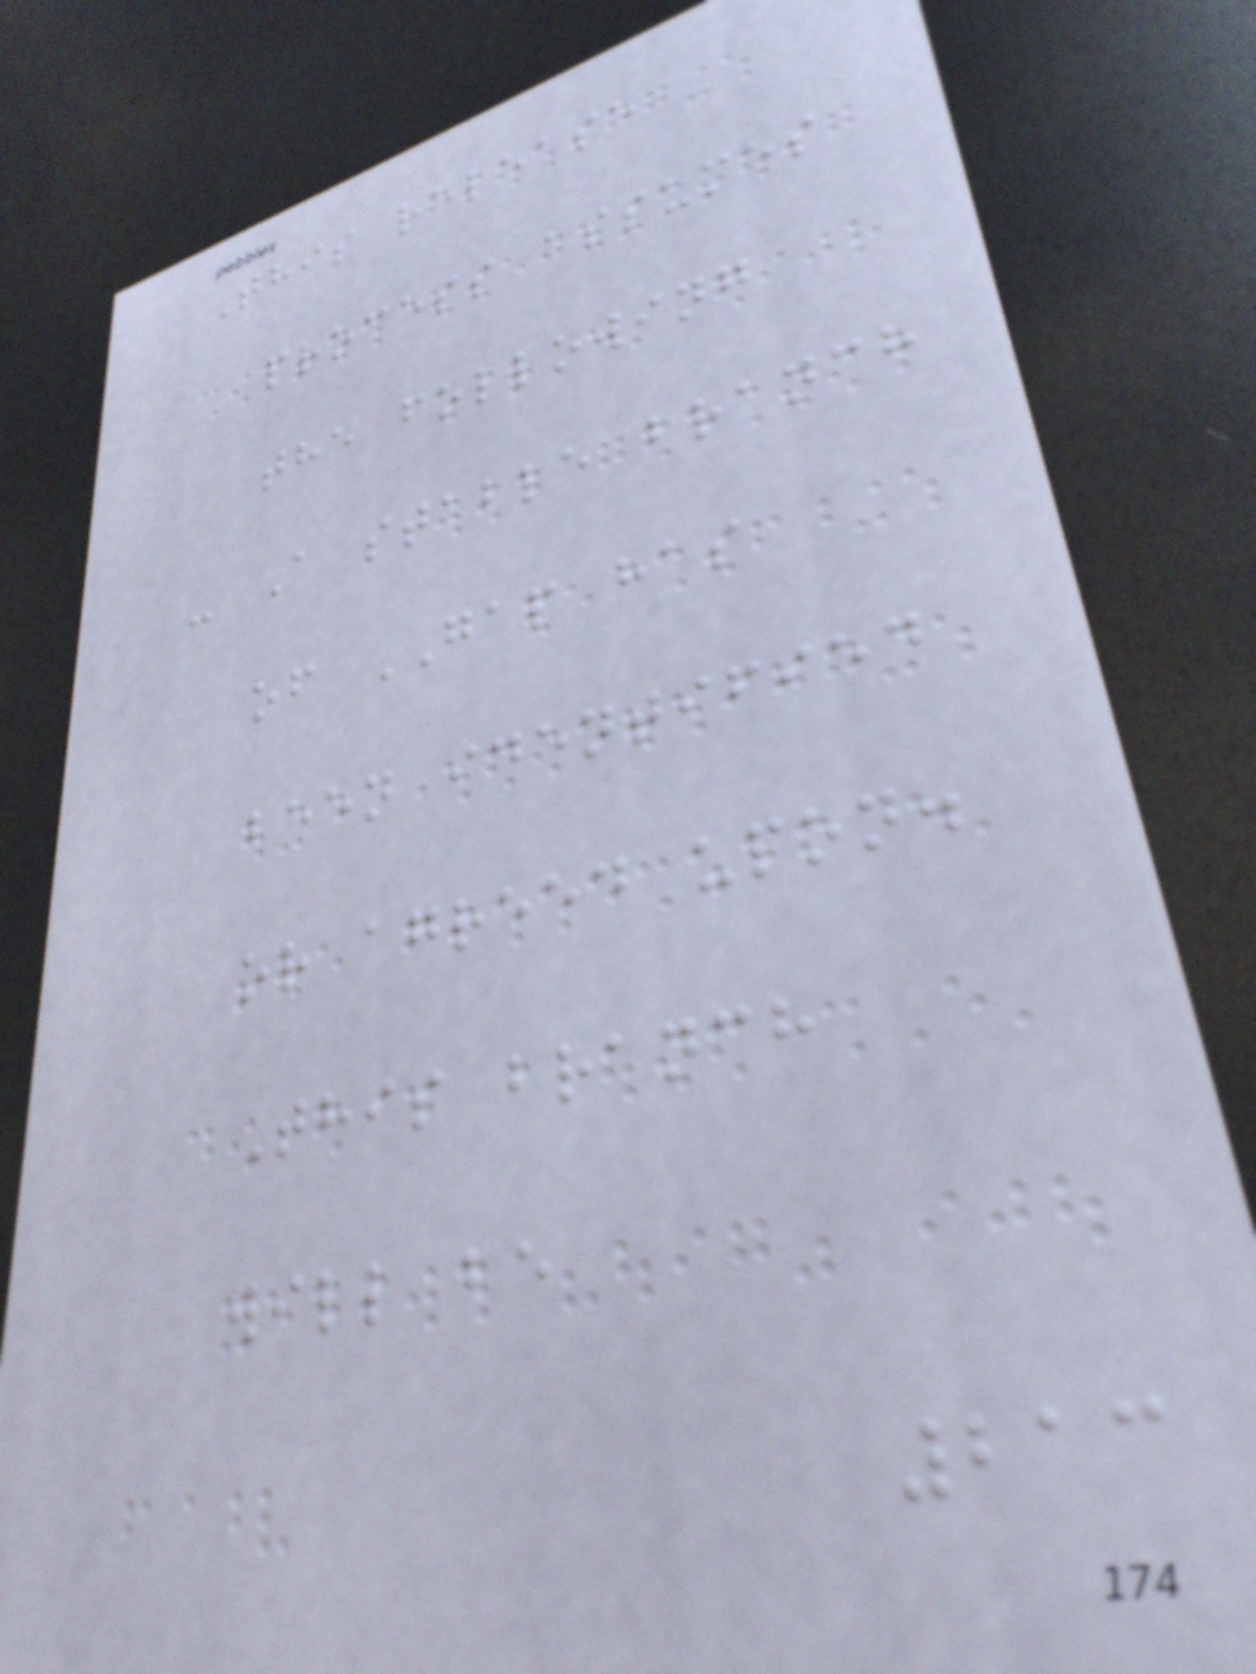This release
process assumes
the following
- A stable branch
of GAP has
been identified
or agreed upon.
This branch
will be
213
